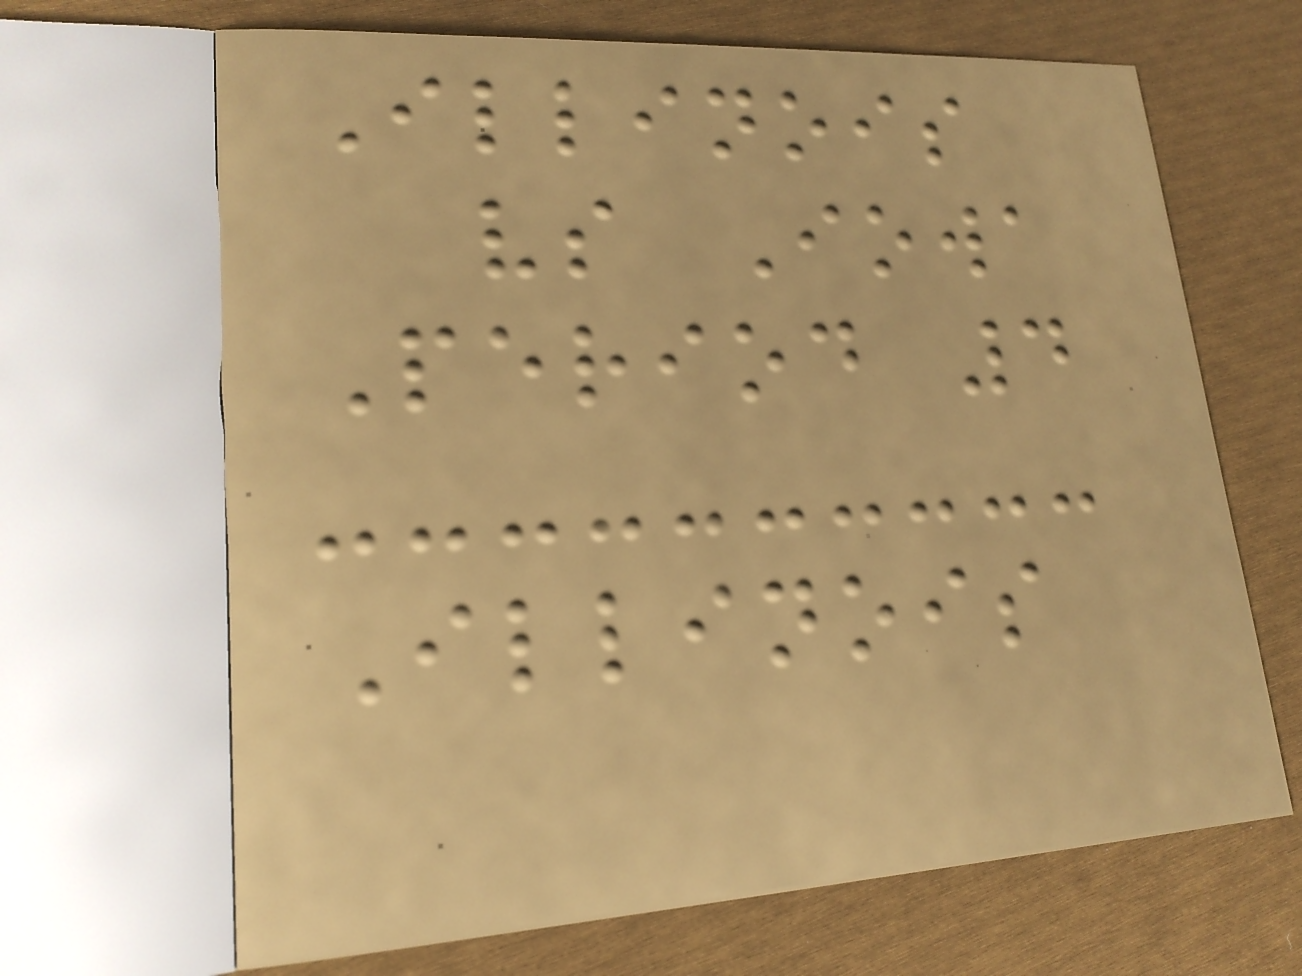Illinois
vs Iowa
Period 4
Illinois
